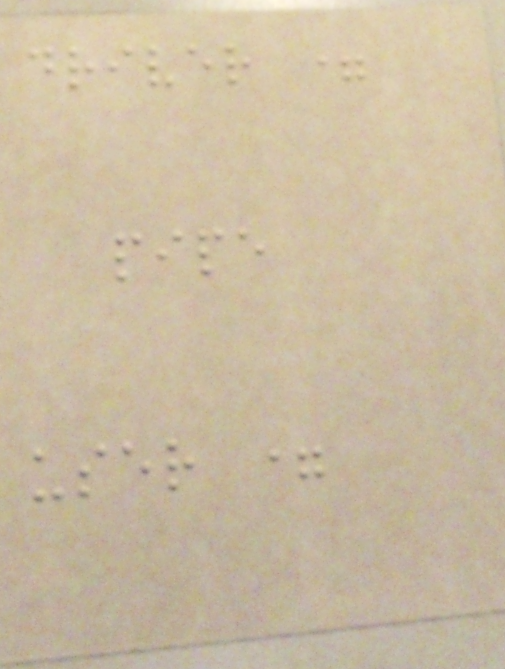driver =
pipe
user =
